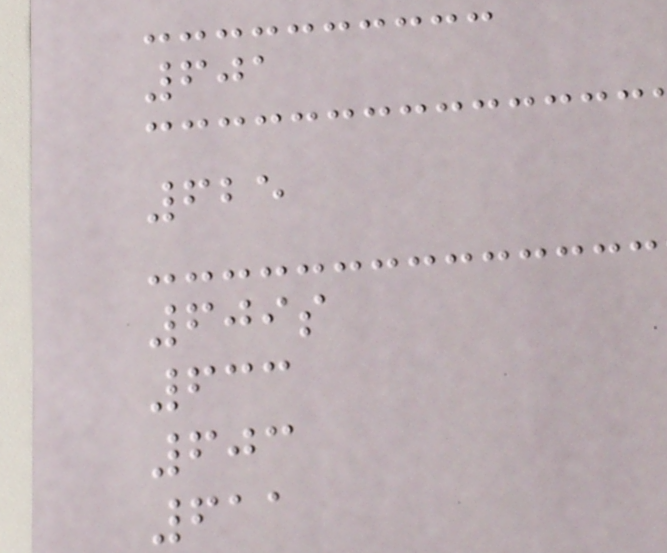601
625
609s
633
603
611
